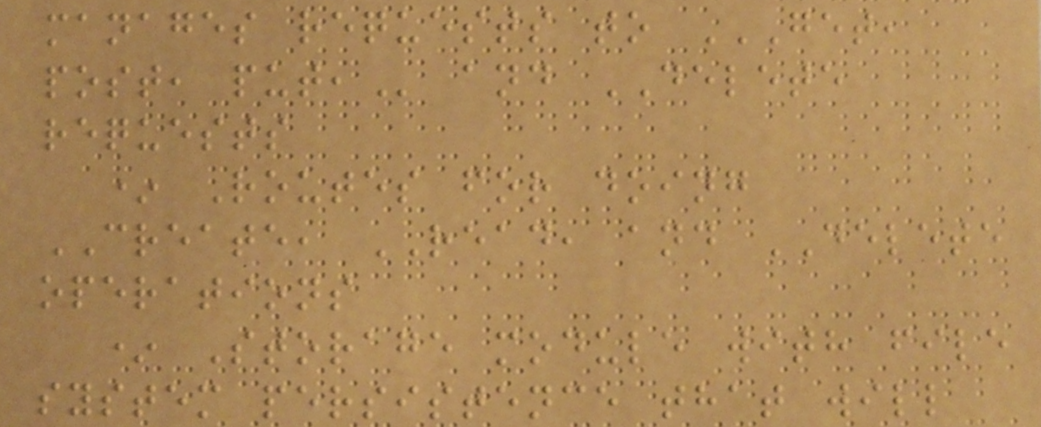manages requests to GET,
POST, PUT, and DELETE
requests
* Routes for doing
CREATE, READ, and DELETE
operations
* Storage module with file
system persistence that will
